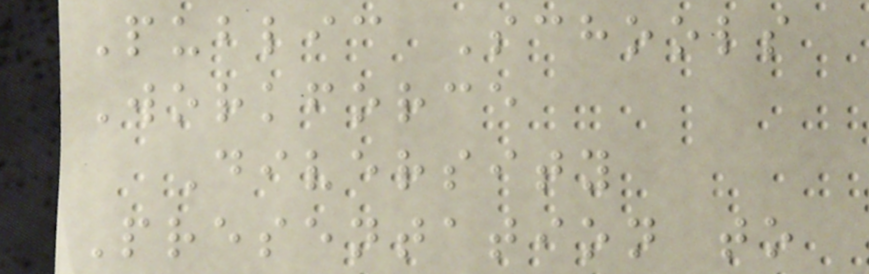Public Schools
Workforce
Diversity
Presentation to
